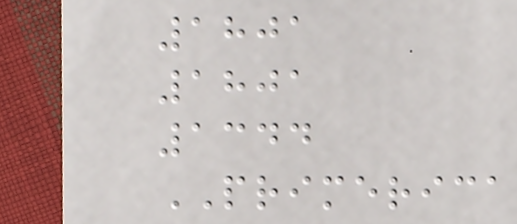1801
1801
1344
PRIMERICA
